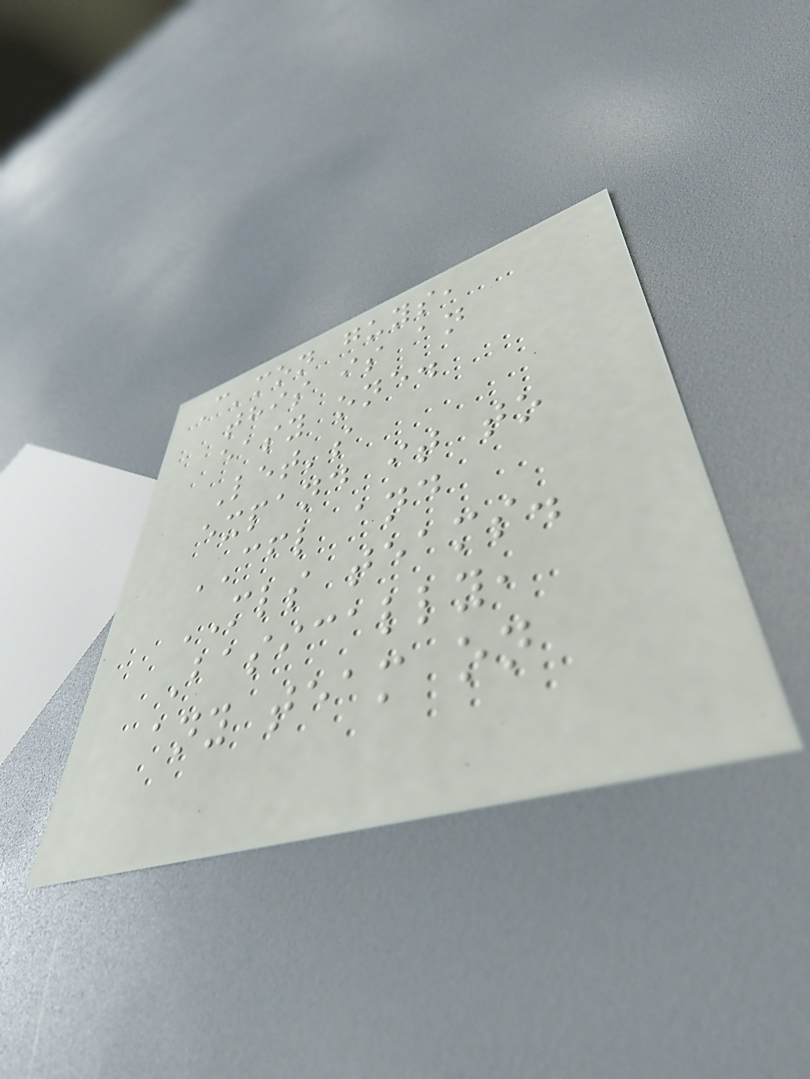C'mon guys,
this is an
easy one.
Let's
expand it to
CFL and
MLS teams.
Basically,
any team on
